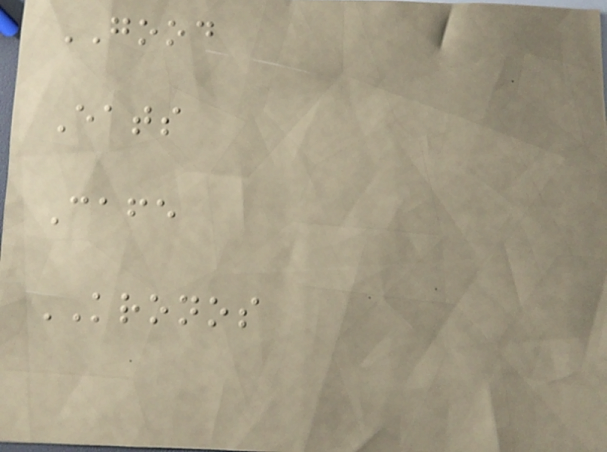GOOD
Eats
Cafe
KRONOS
